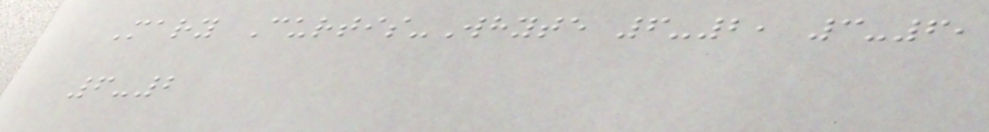Mary Curtis-Whyte 6-2, 3-6,
6-2
